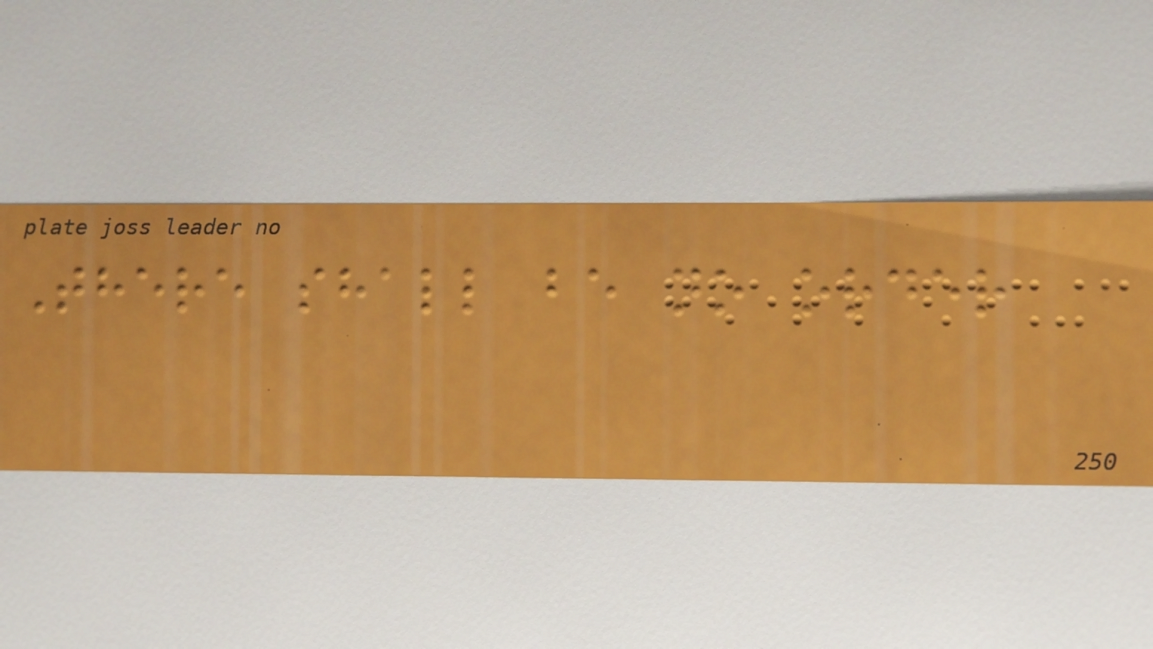There shall be no order
